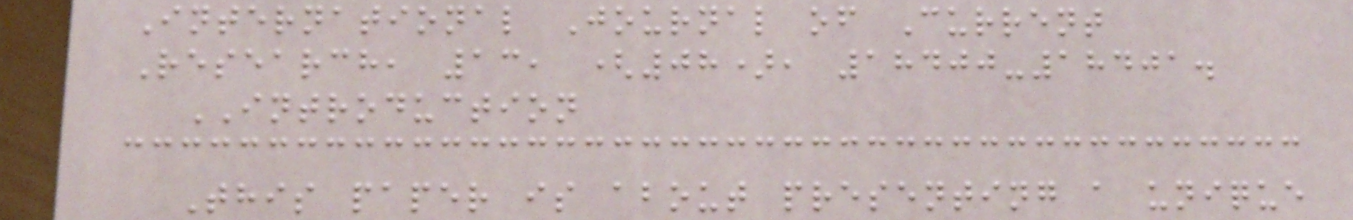International Journal of Current
Research, 13, (08), 18400-18401.
INTRODUCTION
This paper is about presenting a unique
